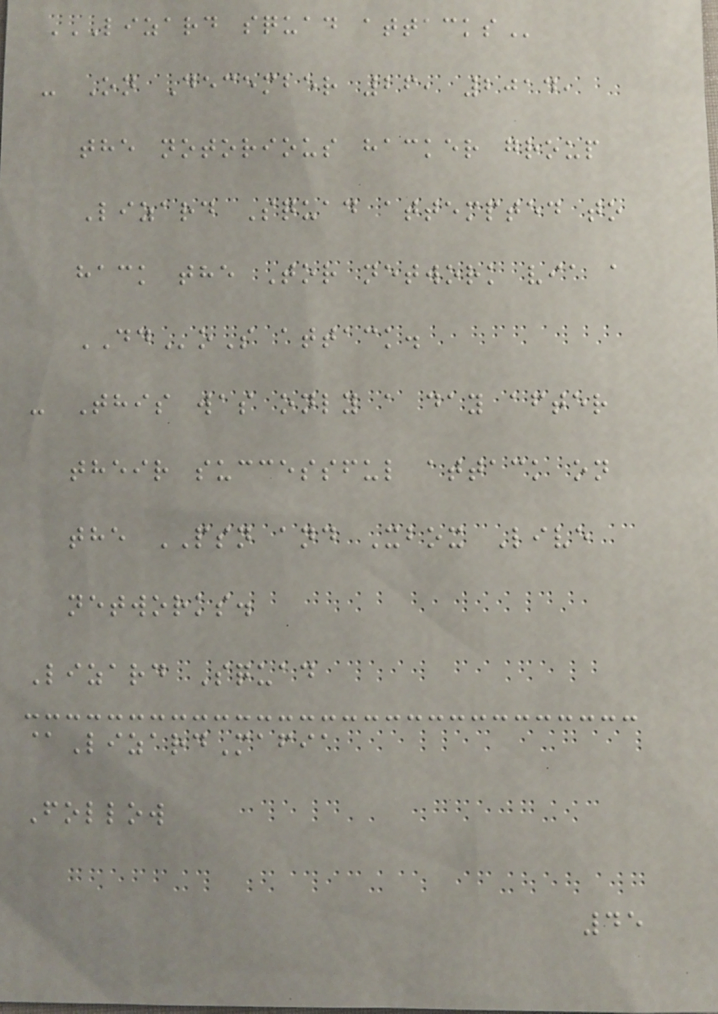LIZARD SQUAD ATTACKS
- On December 26, 2014,
the notorious hacker group
Lizard Squad attempted to
hack the Tor network via a
DDoS attack.
- This was only a day after
their successful attack on
the PSN and Xbox Live
networks.
Lizard Squad
@LizardMafia
Follow
45
